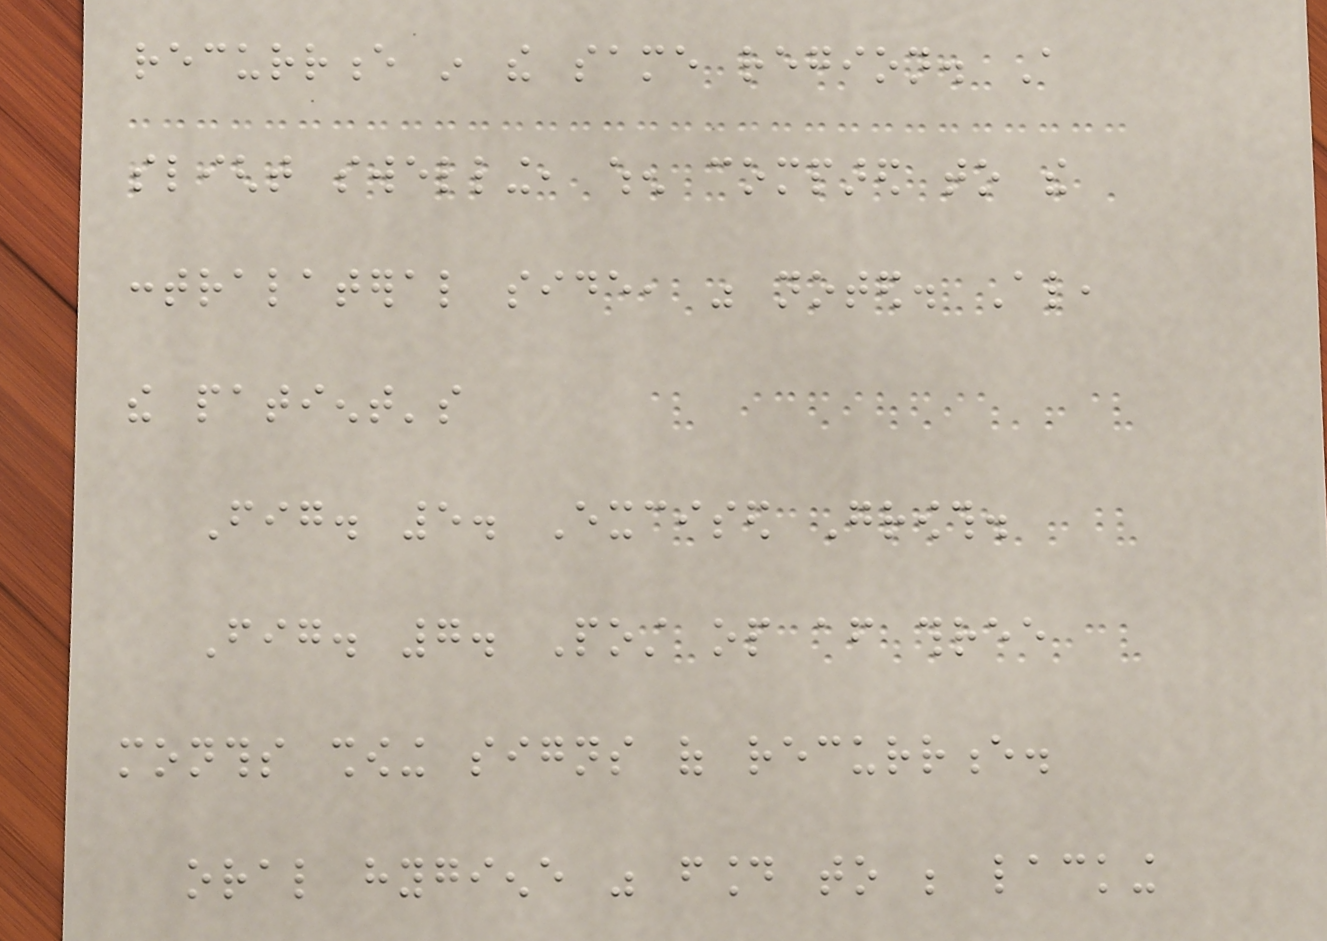recurrence in the same region. A
slight swelling, when compared to the
contralateral side, was noted. Also,
the patient's
Fig. 5. Excised Growth.
Fig. 7. Post op after three
months showing signs of recurrence.
oral hygiene was found to be lacking
